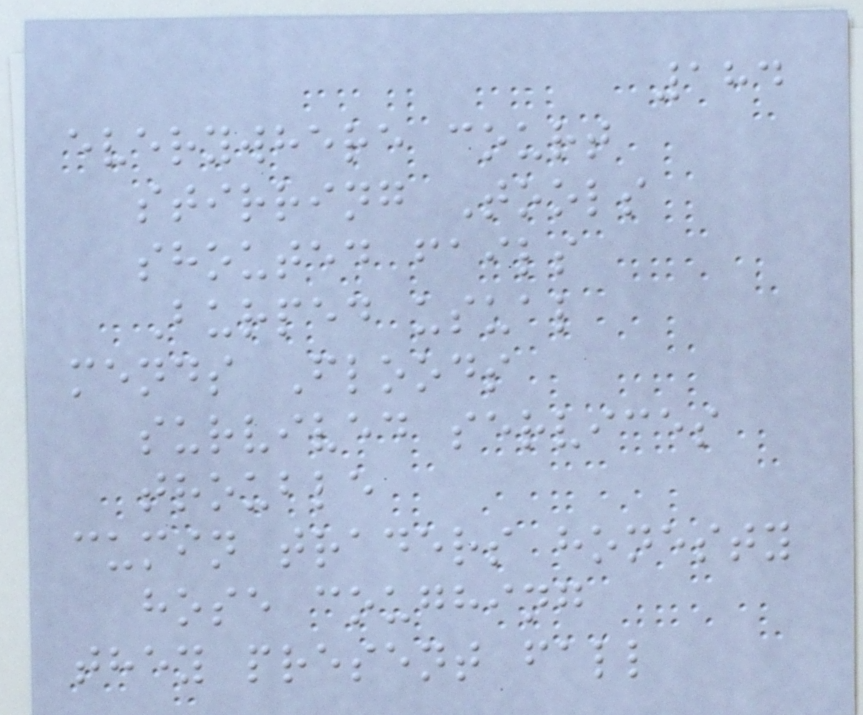184
everywhere court
stirring Tools
shouted fails
Burped usual
mends Floods
survived services
trouble
cumin traders honesty
hose coughing
they present fall
